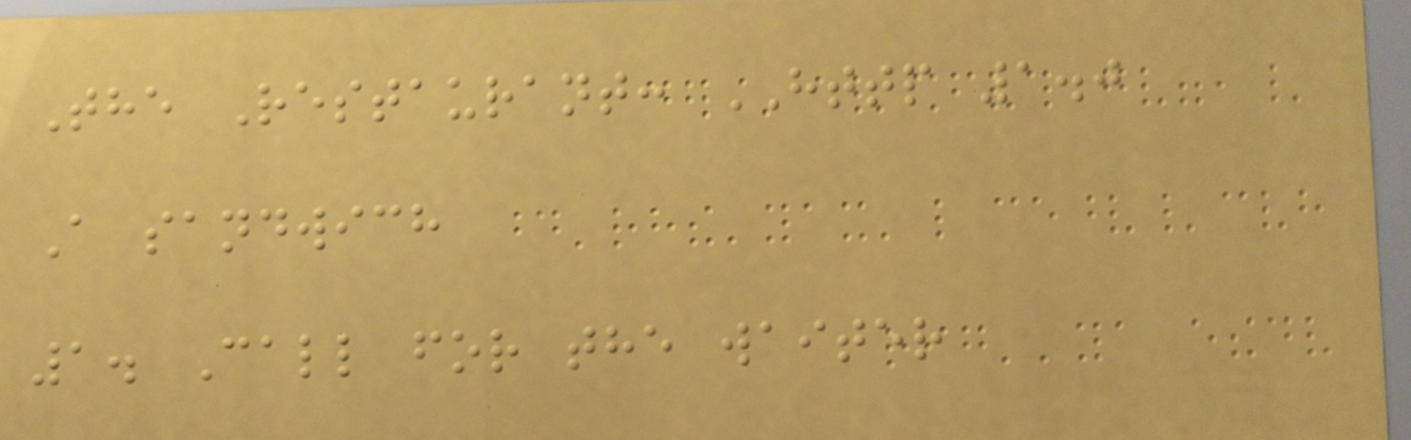The Restaurant: HTTP 1.0
A sandwich
1. Call for the waiter
